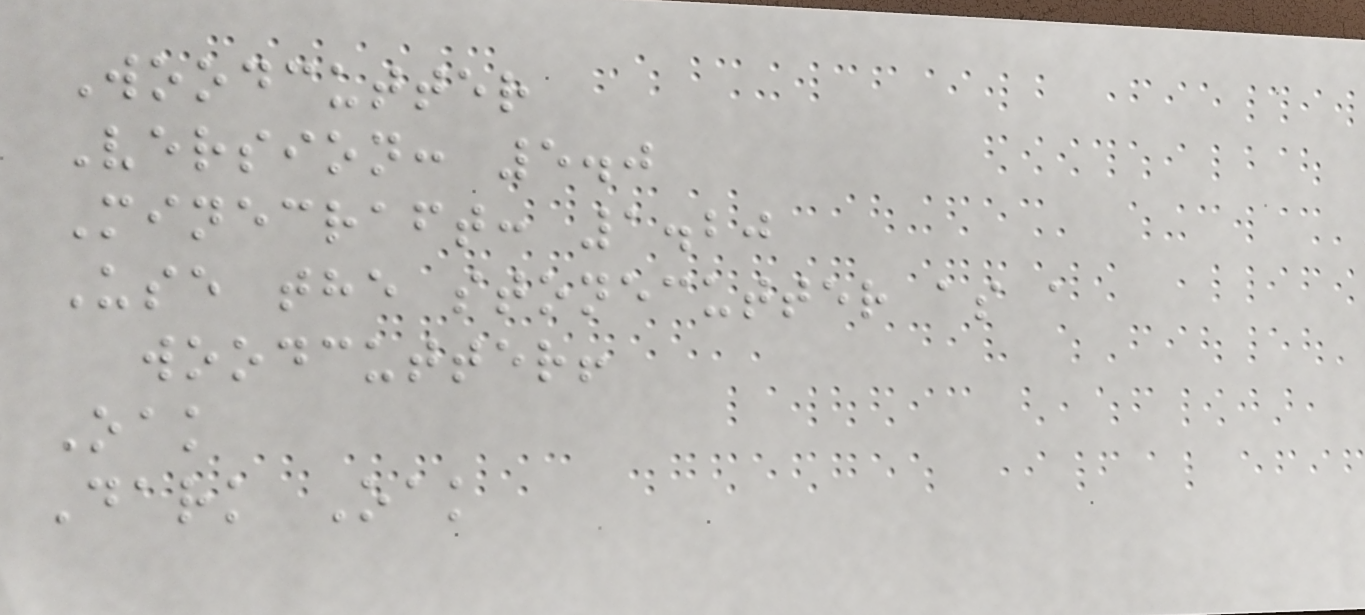Woodcutter
Version: 5.0
Minecraft: 1.20
Use the stonecutter as a
woodcutter!
Oak
Dark Oak
